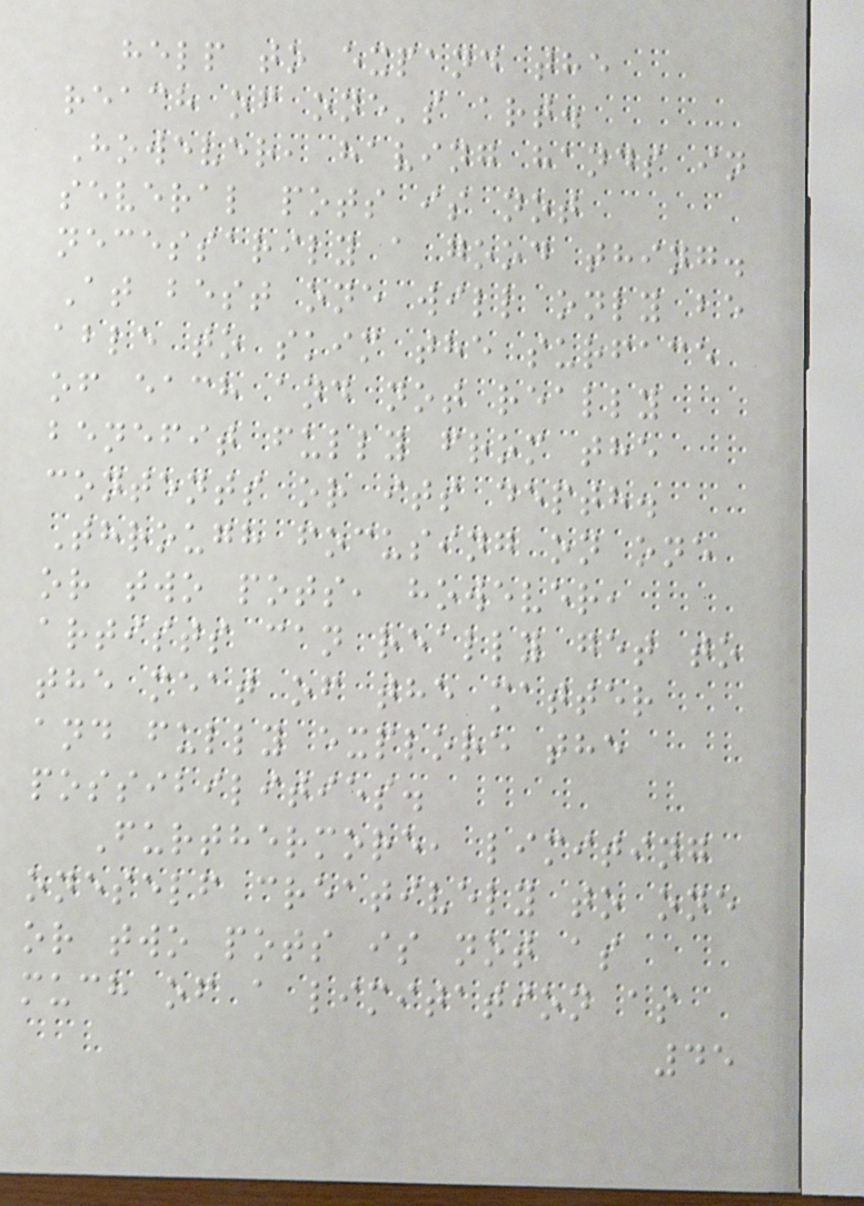help to expand the
reach of one's art.
However, having hands in
several pots is not
necessarily a good thing.
At best one will only be
able to skim the surface
of each and not really
benefit fully from the
contents or its depth.
Through focusing on one
or two pots, however,
artists can really get to
the meat of the matter
and fully explore the
possibilities.
Furthermore, limiting
oneself creatively to one
or two pots is not as
much of a limitation as
45
